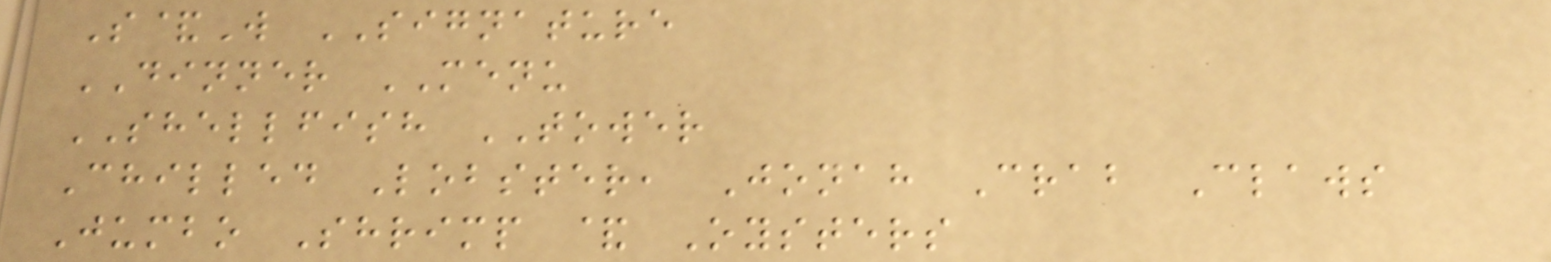S&W SIGNATURE
DINNER MENU
SHELLFISH TOWER
Chilled Lobster, Jonah Crab Claws
Jumbo Shrimp & Oysters
